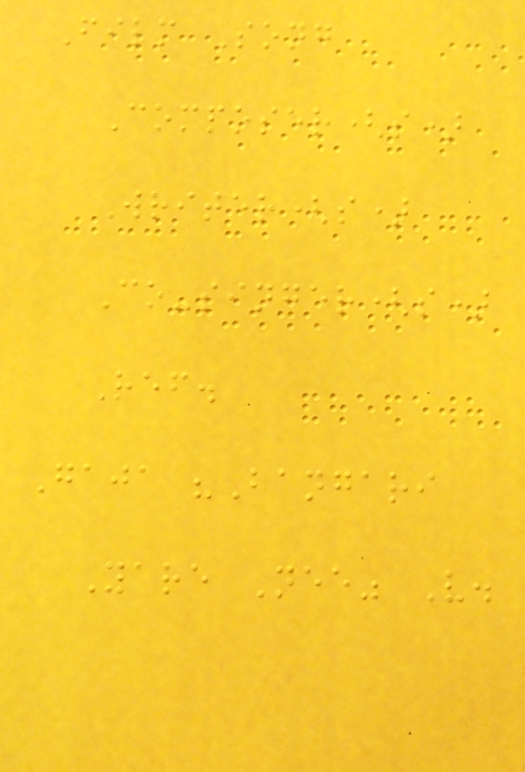Film Song
Composer(s)
Writer(s)
Co-singer(s)
Ref.
Gaja "Bangari
Yare Nee" V.
